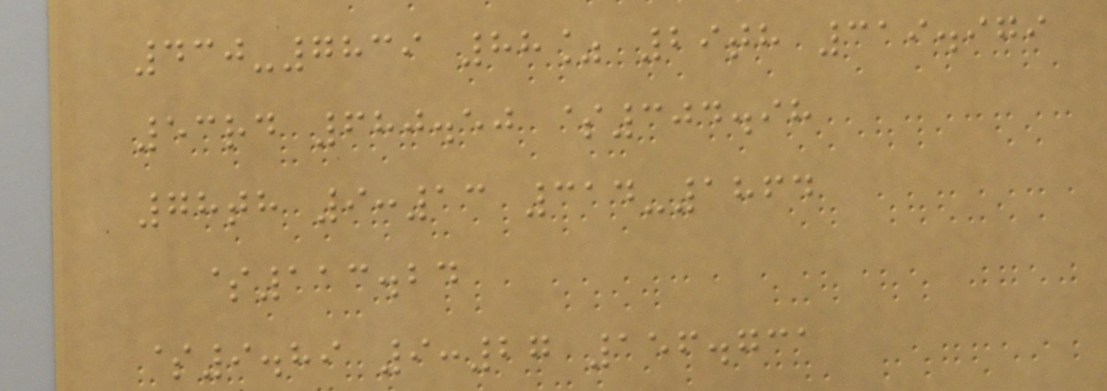430-7839 88% 29th 319.979
53rd 680.50 $304.98
78th 9:13 314-1864
$113.24
$9.89 9:27 156.731
